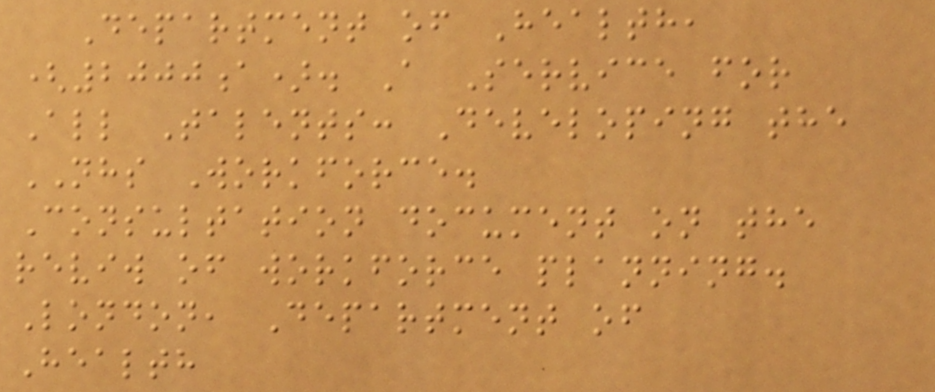Department of Health,
(2000a). A Service for
All Talents: Developing the
NHS Workforce.
Consultation document on the
reviw of workforce planning.
London, Department of
Health
